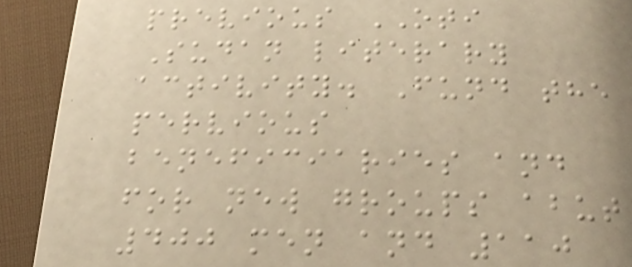previous OTI
Sudan literary
activity. Fund the
pervious
beneficiaries and
for new groups abut
400 men and 110
